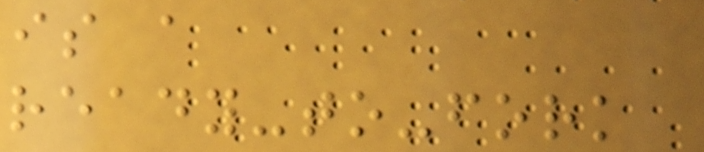is a
ready-to-fork
